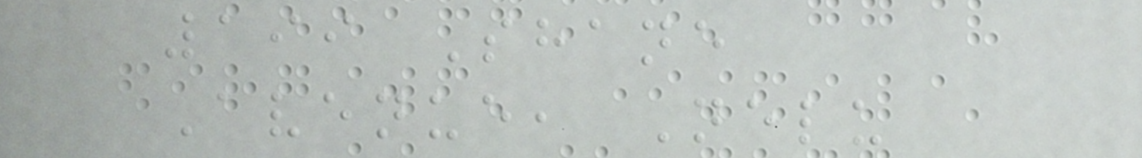199 Shane
Avenue, Nelu
